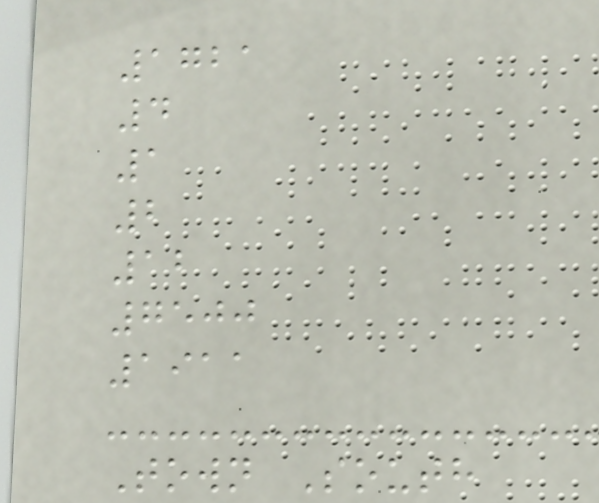1721
4
1
2
12
7500
1911
Town South
